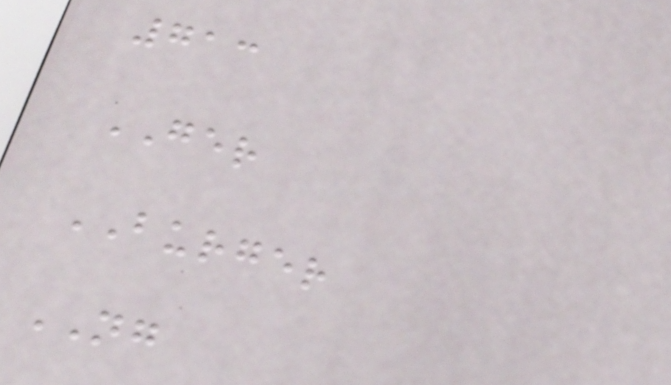713
GER
BURGER
NG
